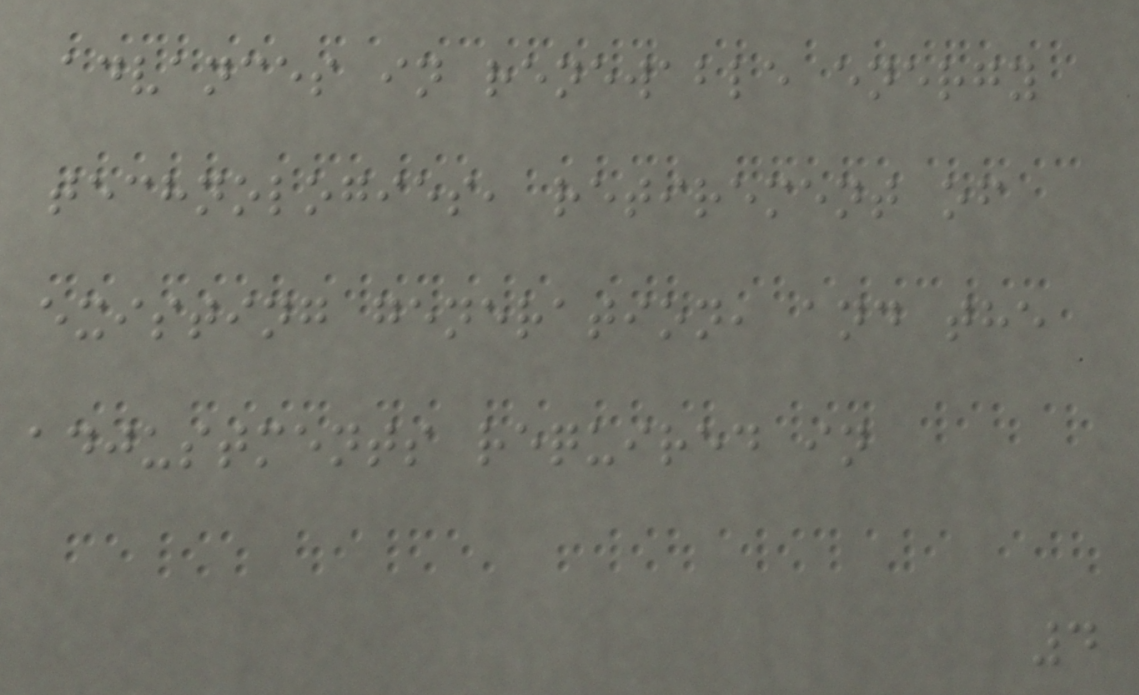advances in renewable energy
technologies, retirement of
existing generation, and the
adjustments required in
4
